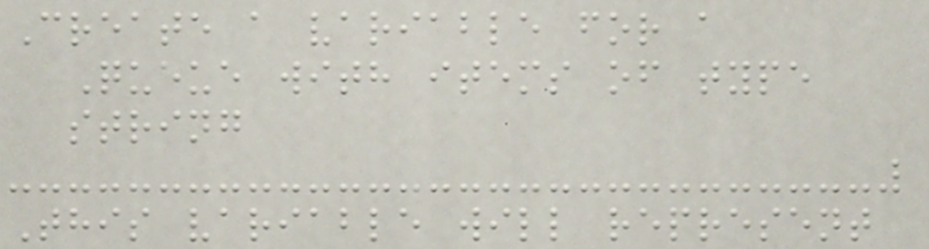Create a variable for a
Queue with items of type
string
This variable will represent
